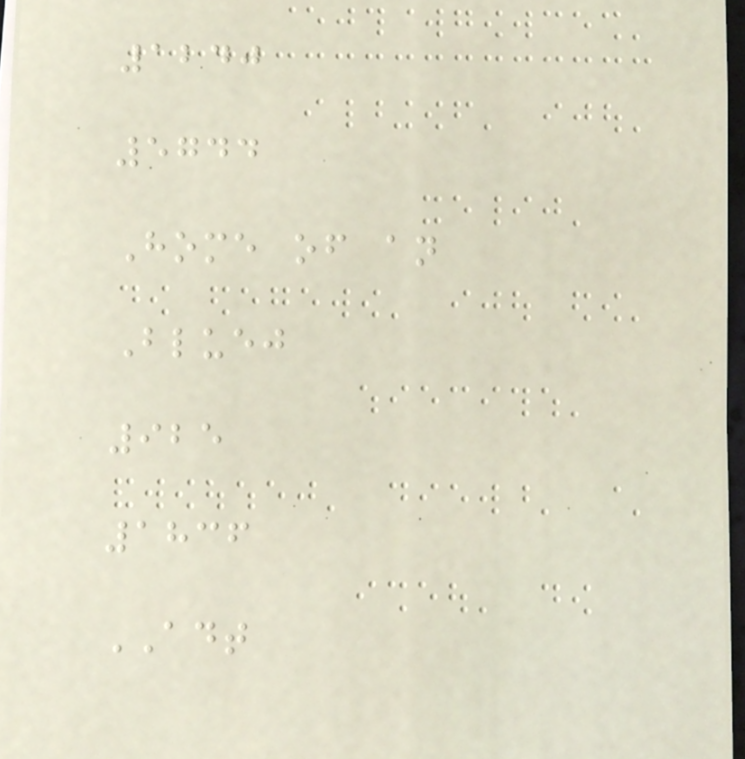1240
5744
Home of an
Bluej
925
1836
ADT
